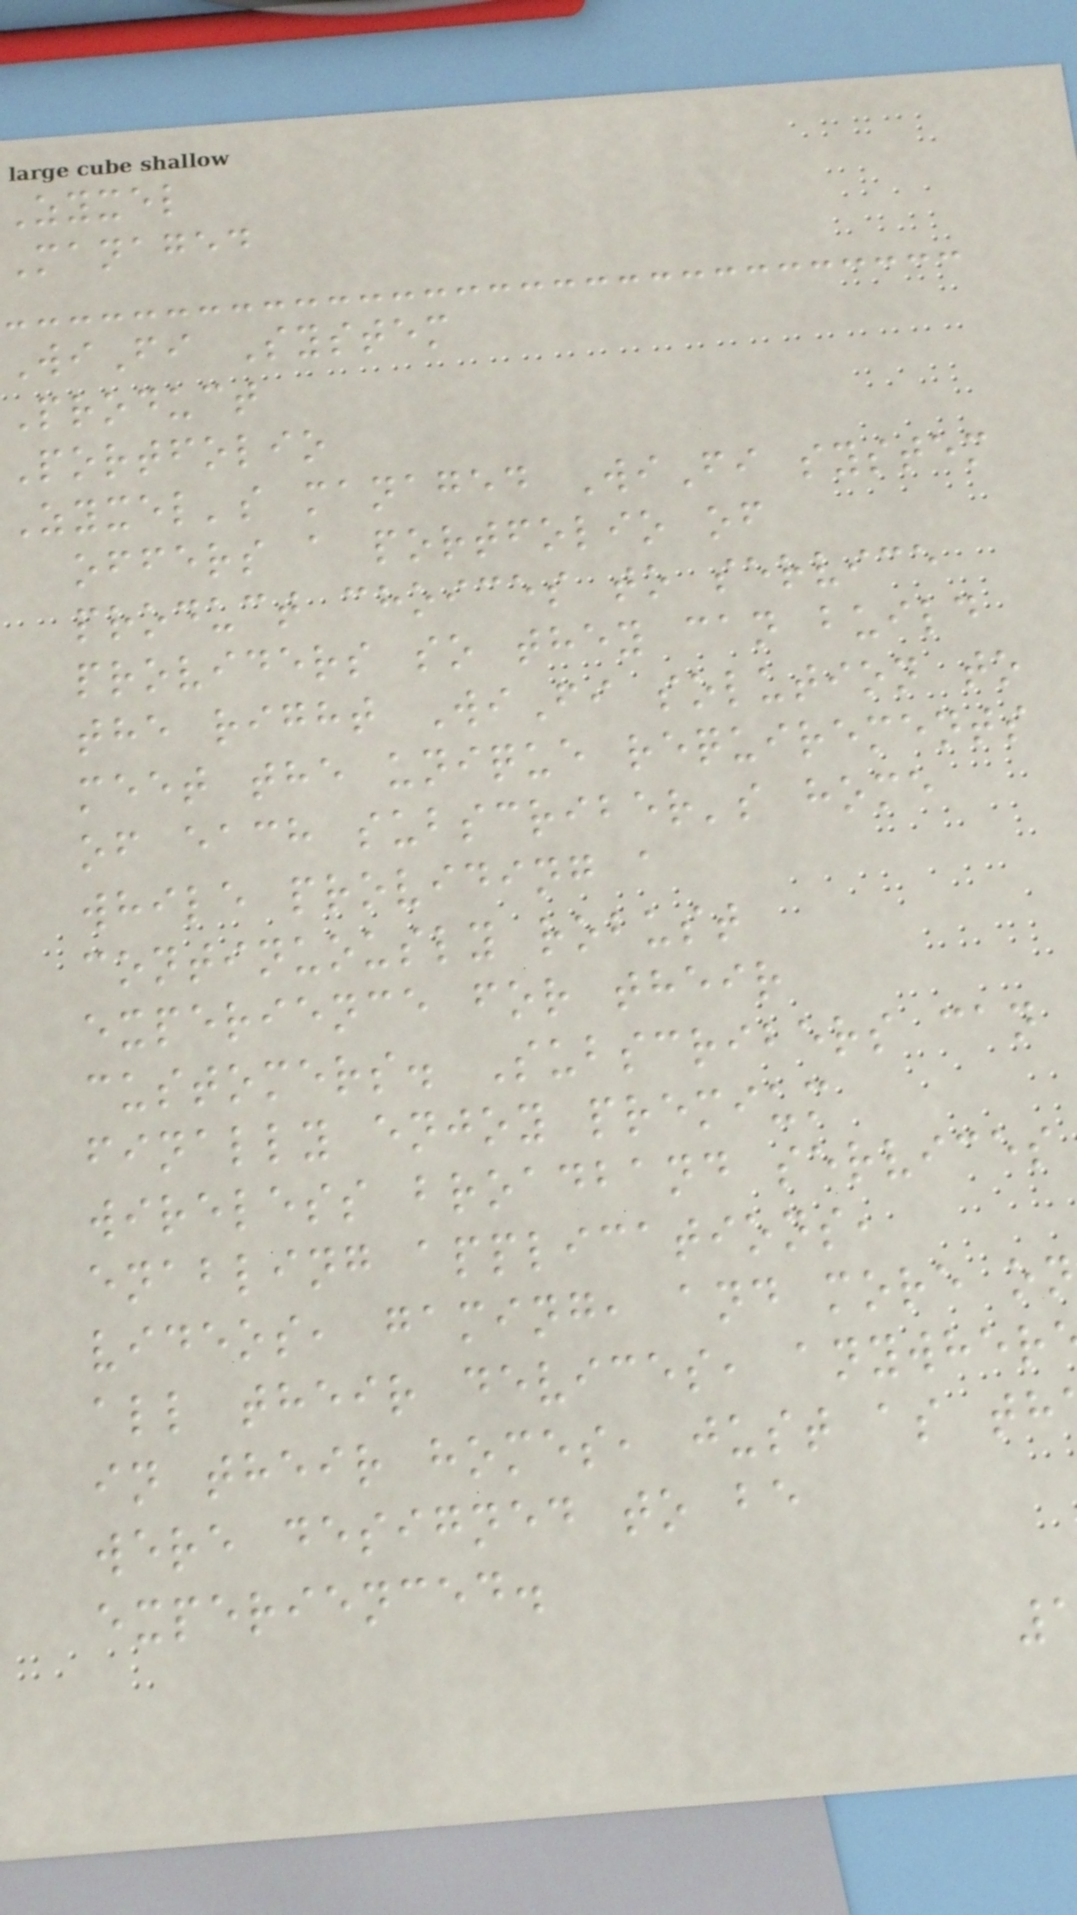Zyxel
Managed
WiFi System
Product
Portfolio
Zyxel's managed WiFi system
offers a portfolio of
product choices to service
providers so they can build
the right WiFi solution to
meet the unique requirements
of each subscriber's home
while providing a
continuously robust
experience for their
customers. Subscribers can
finally enjoy premium
wireless broadband services
enabling applications,
videos, gaming, and more on
all their devices, anywher
in their homes, just as th
were designed to be
experienced.
